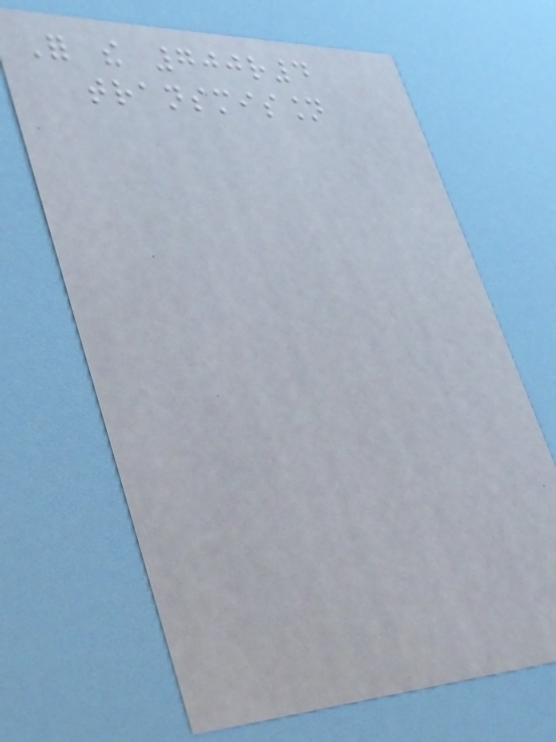For the 700r4
transmission
